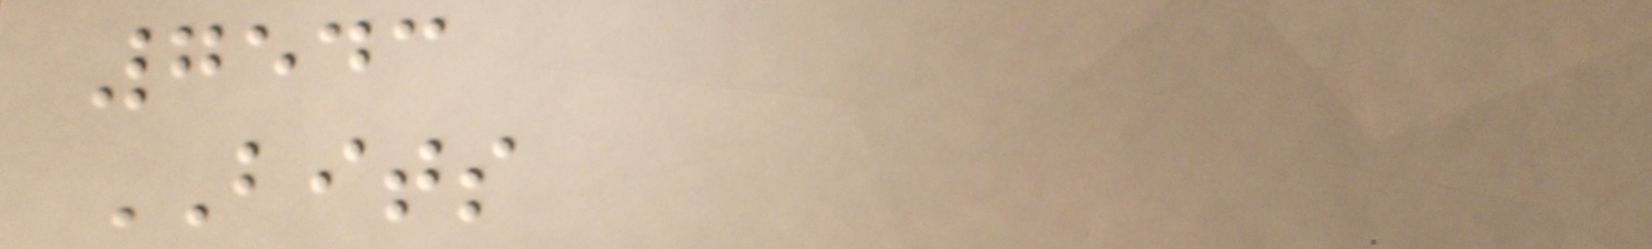7543
BITS
